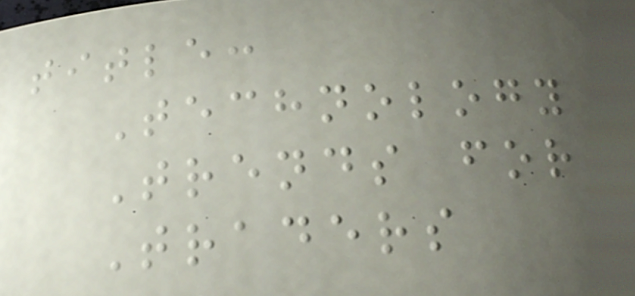title:
Technology
Trends for
Traders
